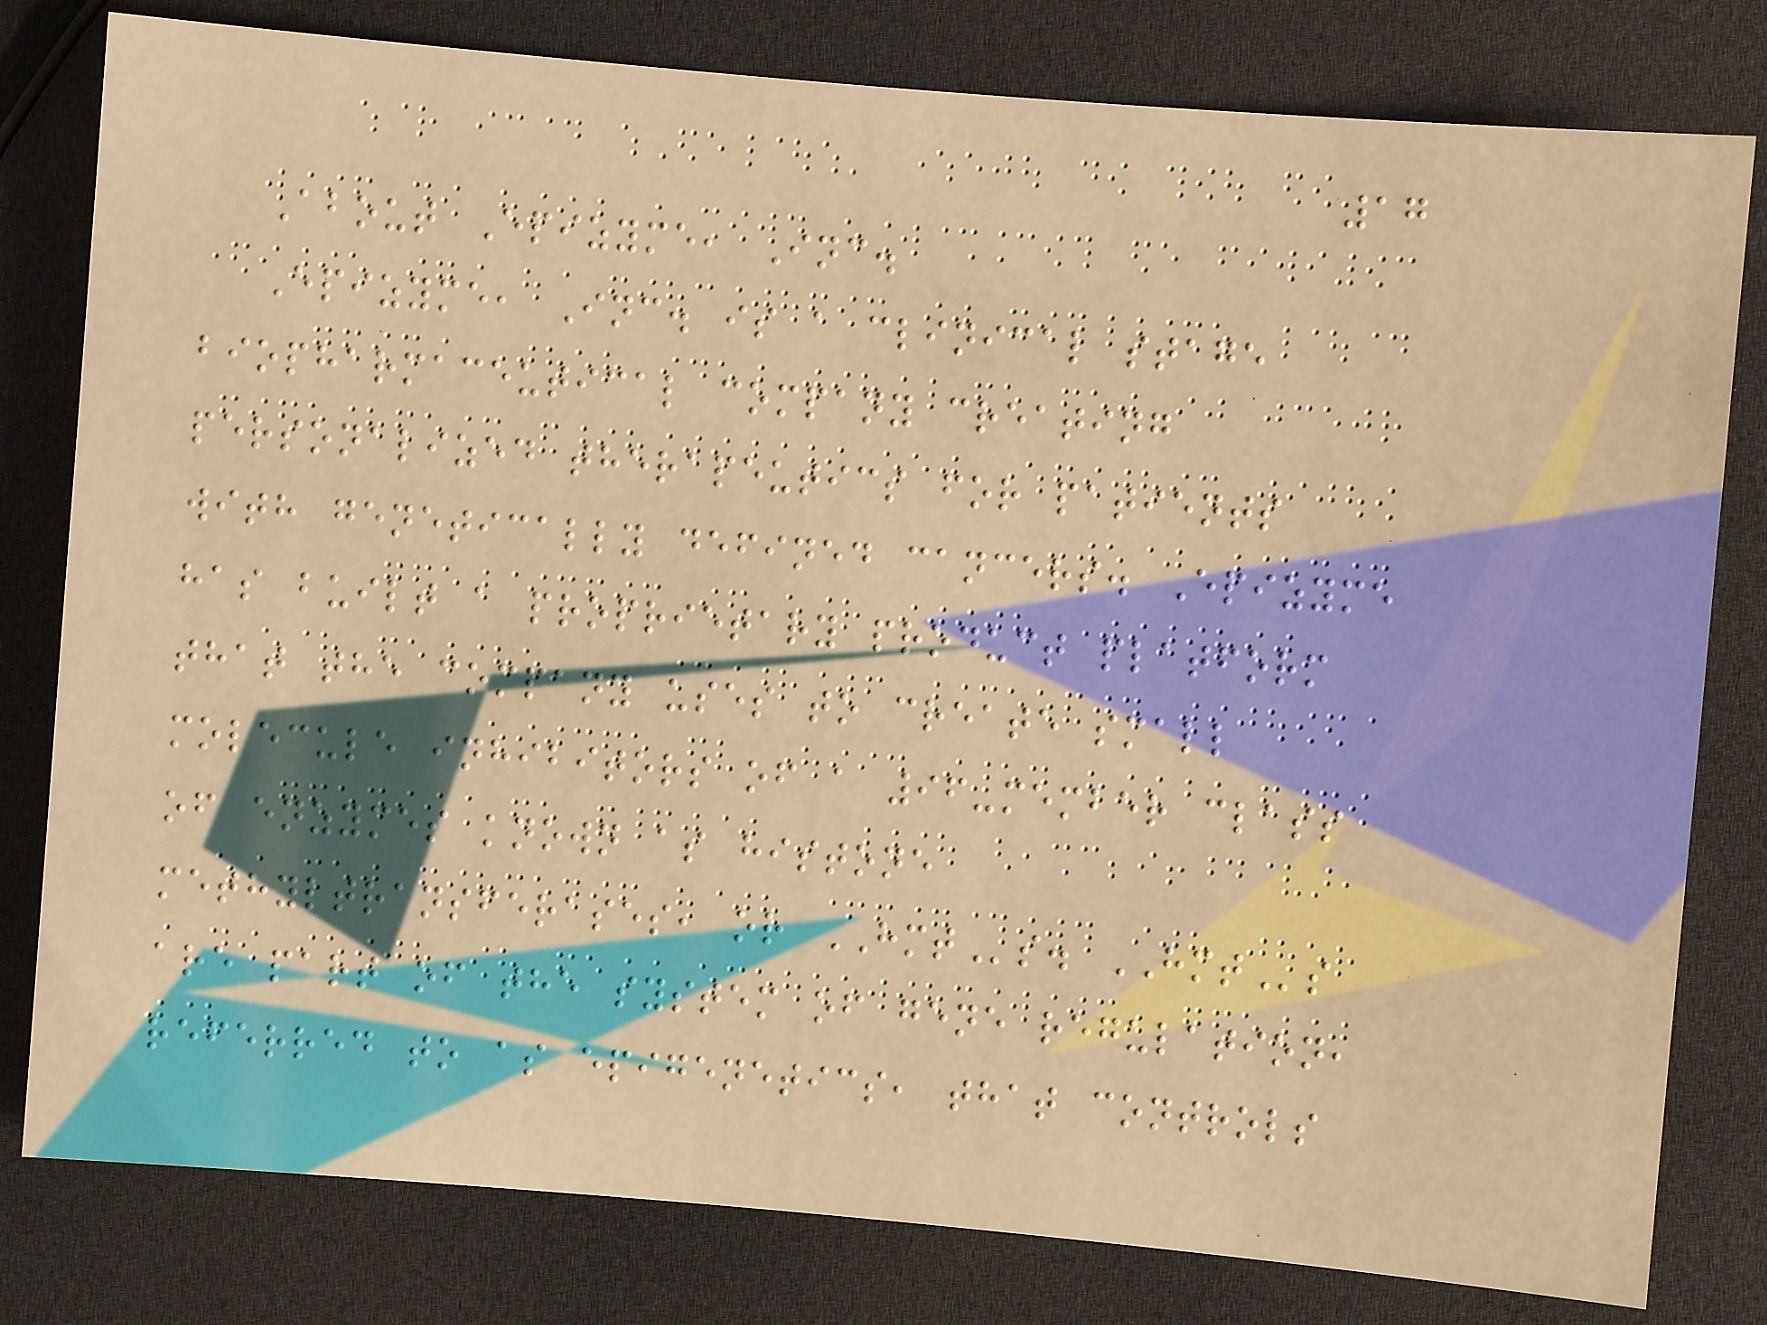17
About Epizyme, Inc.
Epizyme, Inc. is a clinical stage
biopharmaceutical company creating
personalized therapeutics for patients
with genetically defined cancers. Epizyme
has built a proprietary product platform
that the company uses to create small
molecule inhibitors of a 96-member class
of enzymes known as histone
methyltransferases, or HMTs. HMTs
are part of the system of gene regulation,
referred to as epigenetics, that controls
